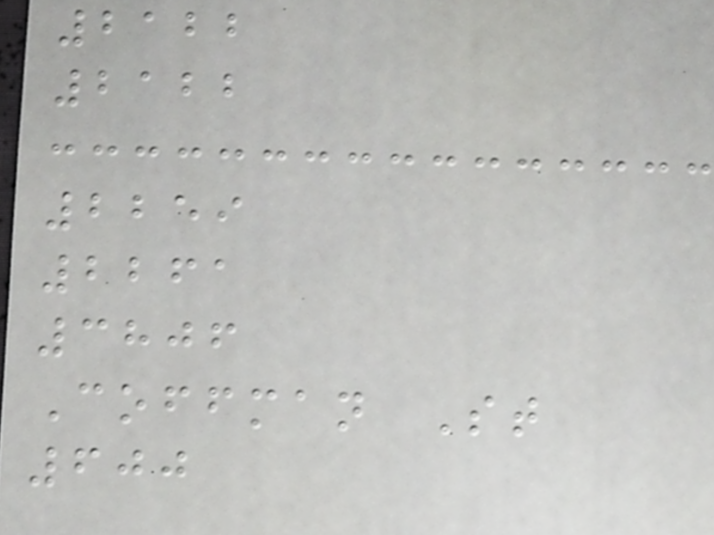2122
2122
2259
2261
3806
Coffman St
600
